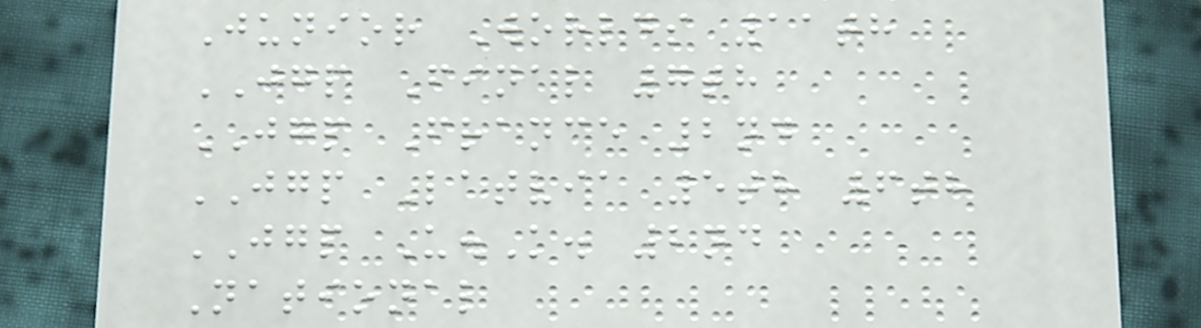Junior Worlds 11th
JGP Final 7th
JGP France 2nd
JGP Latvia 5th 6th
JGP U.K. 2nd
National
